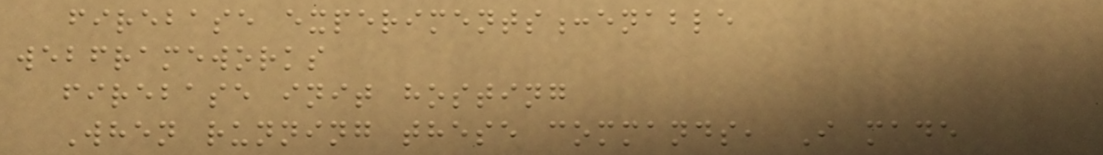firebase experiments:enable
webframeworks
firebase init hosting
When running these commands, I made
